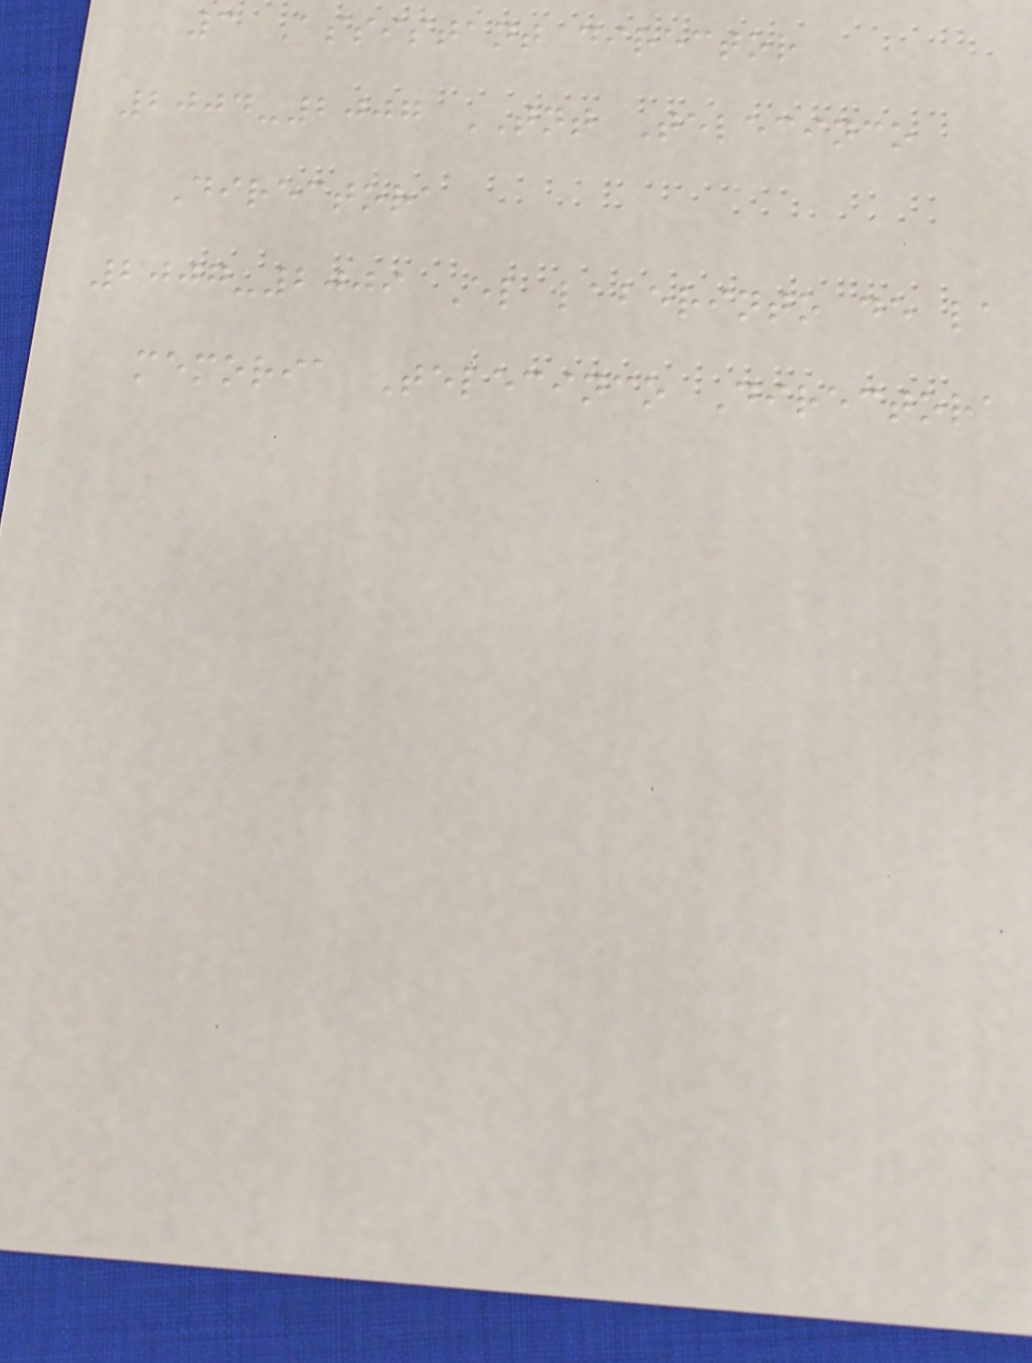3 Assistant director
2004-2007 TNT Telecinco
Directora
2007-2009 El laberinto de la
memoria Telecinco Directora
